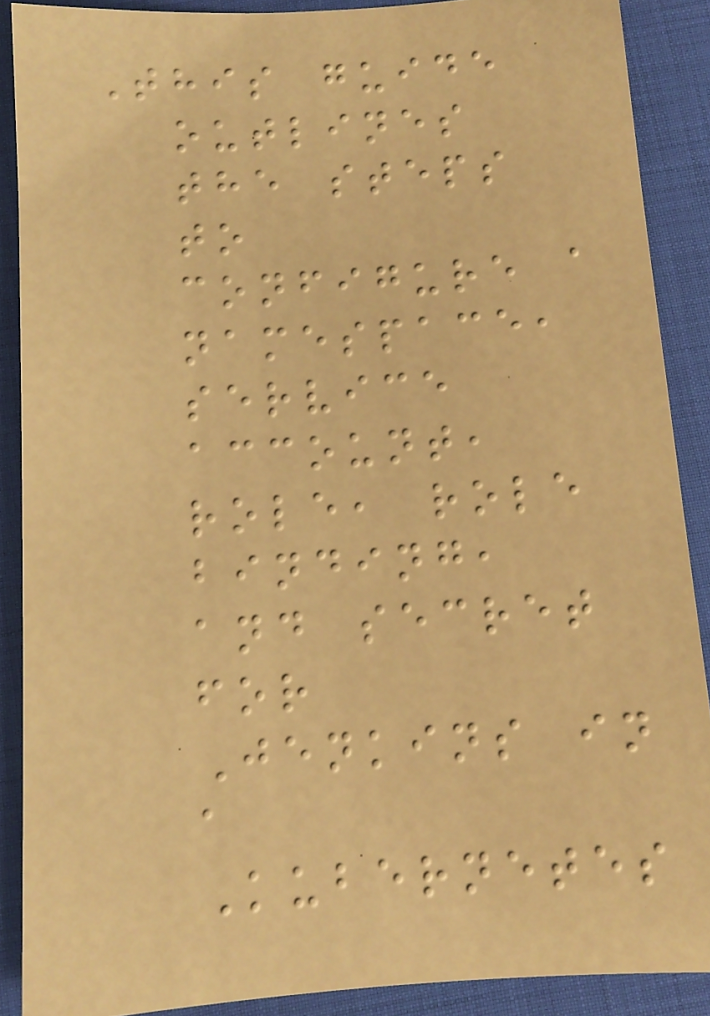This guide
outlines
the steps
to
configure a
namespace,
service
account,
role, role
binding,
and secret
for
Jenkins in
a
Kubernetes
